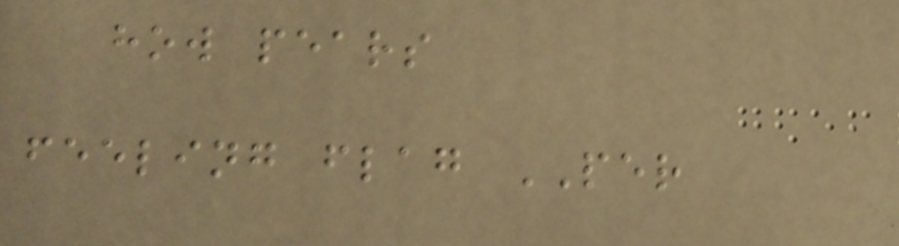how pears
feeling flag PER
